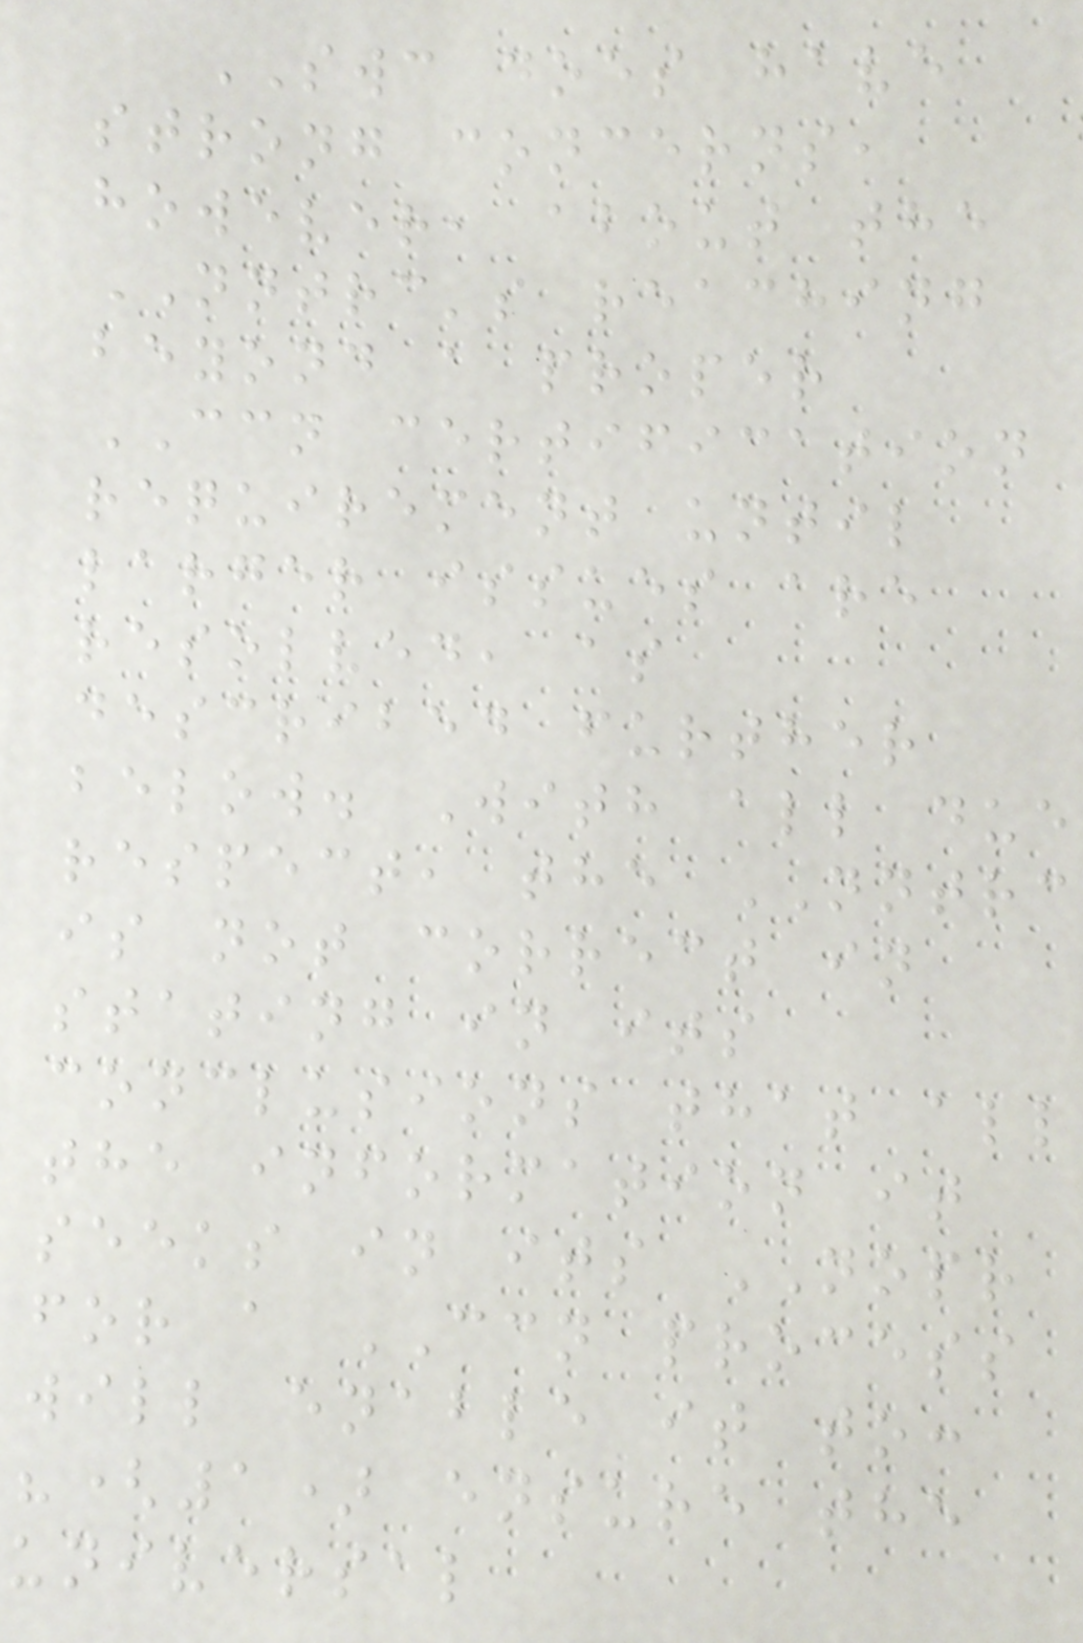SWC does have
strong concerns,
however, about the
NNTRC's reaching
beyond a proper
CCN certification
requirement until
larger issues are
resolved, as
described further
below. With all due
respect, the NNTRC
is not correct in
stating in its
conclusions that all
the information it
seeks in its NOPR
for a CCN process
will enable it to:
"(1) ensure the
universal
